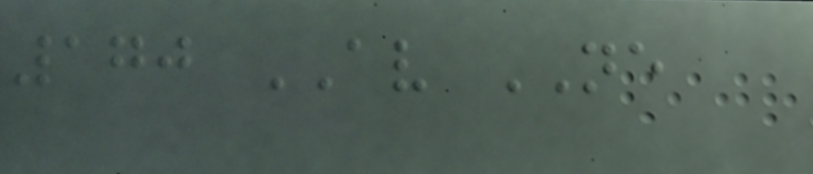170 AV NE
